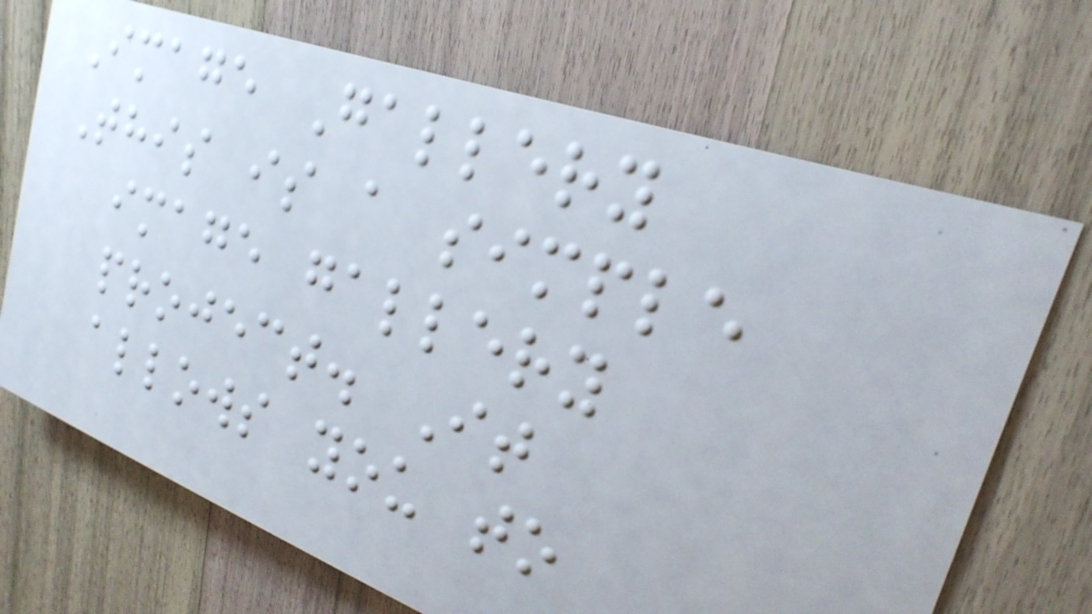Image Gallery
This is a simple
image gallery
project. It
allows you to
